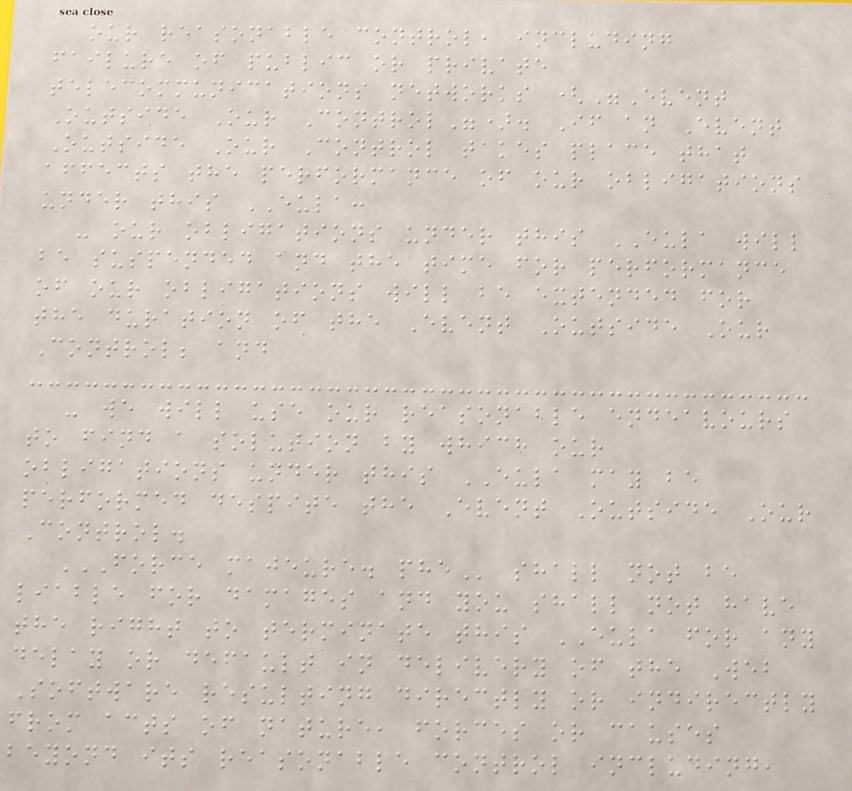our reasonable control, including
failure of public or private
telecommunications networks ("Event
Outside Our Control"). If an Event
Outside Our Control takes place that
affects the performance of our obligations
under this EULA:
- our obligations under this EULA will
be suspended and the time for performance
of our obligations will be extended for
the duration of the Event Outside Our
Control; and
- we will use our reasonable endeavours
to find a solution by which our
obligations under this EULA may be
performed despite the Event Outside Our
Control.
FORCE MAJEURE. PHE shall not be
liable for damages and you shall not have
the right to terminate this EULA for any
delay or default in delivery of the Web
Software resulting directly or indirectly
from acts of nature, forces or causes
beyond its reasonable control including,
